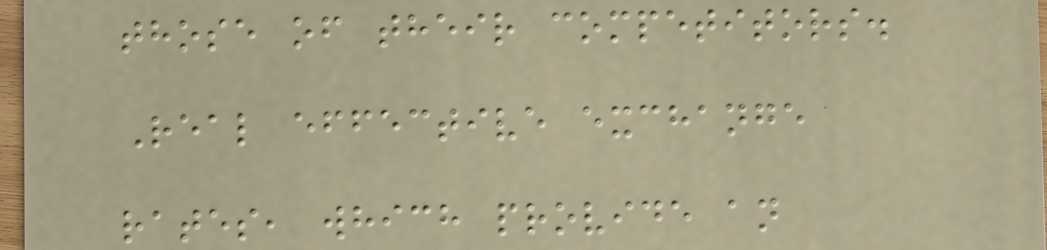those of their competitors.
Real effective exchange
rates, which provide an
